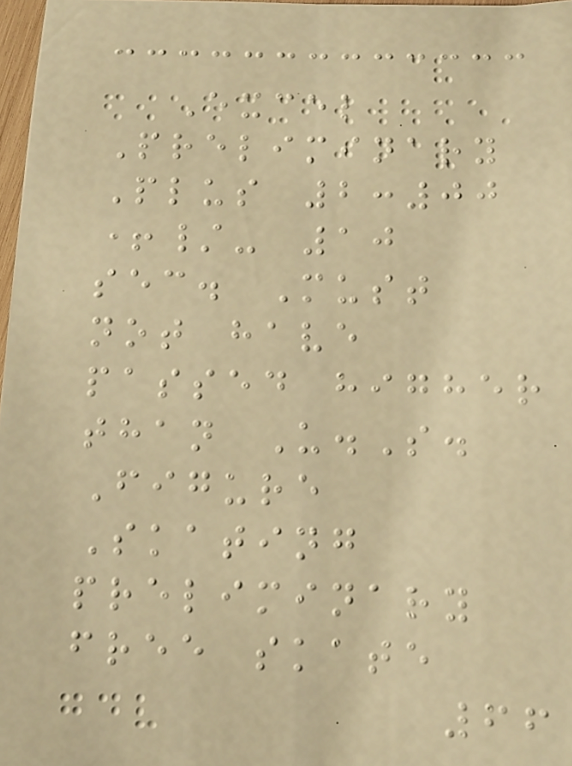Excel
Preliminary
Plus 2:00
+/- 10
sec. Must
not have
passed higher
than U.S.
Figure
Skating
preliminary
free skate
66
